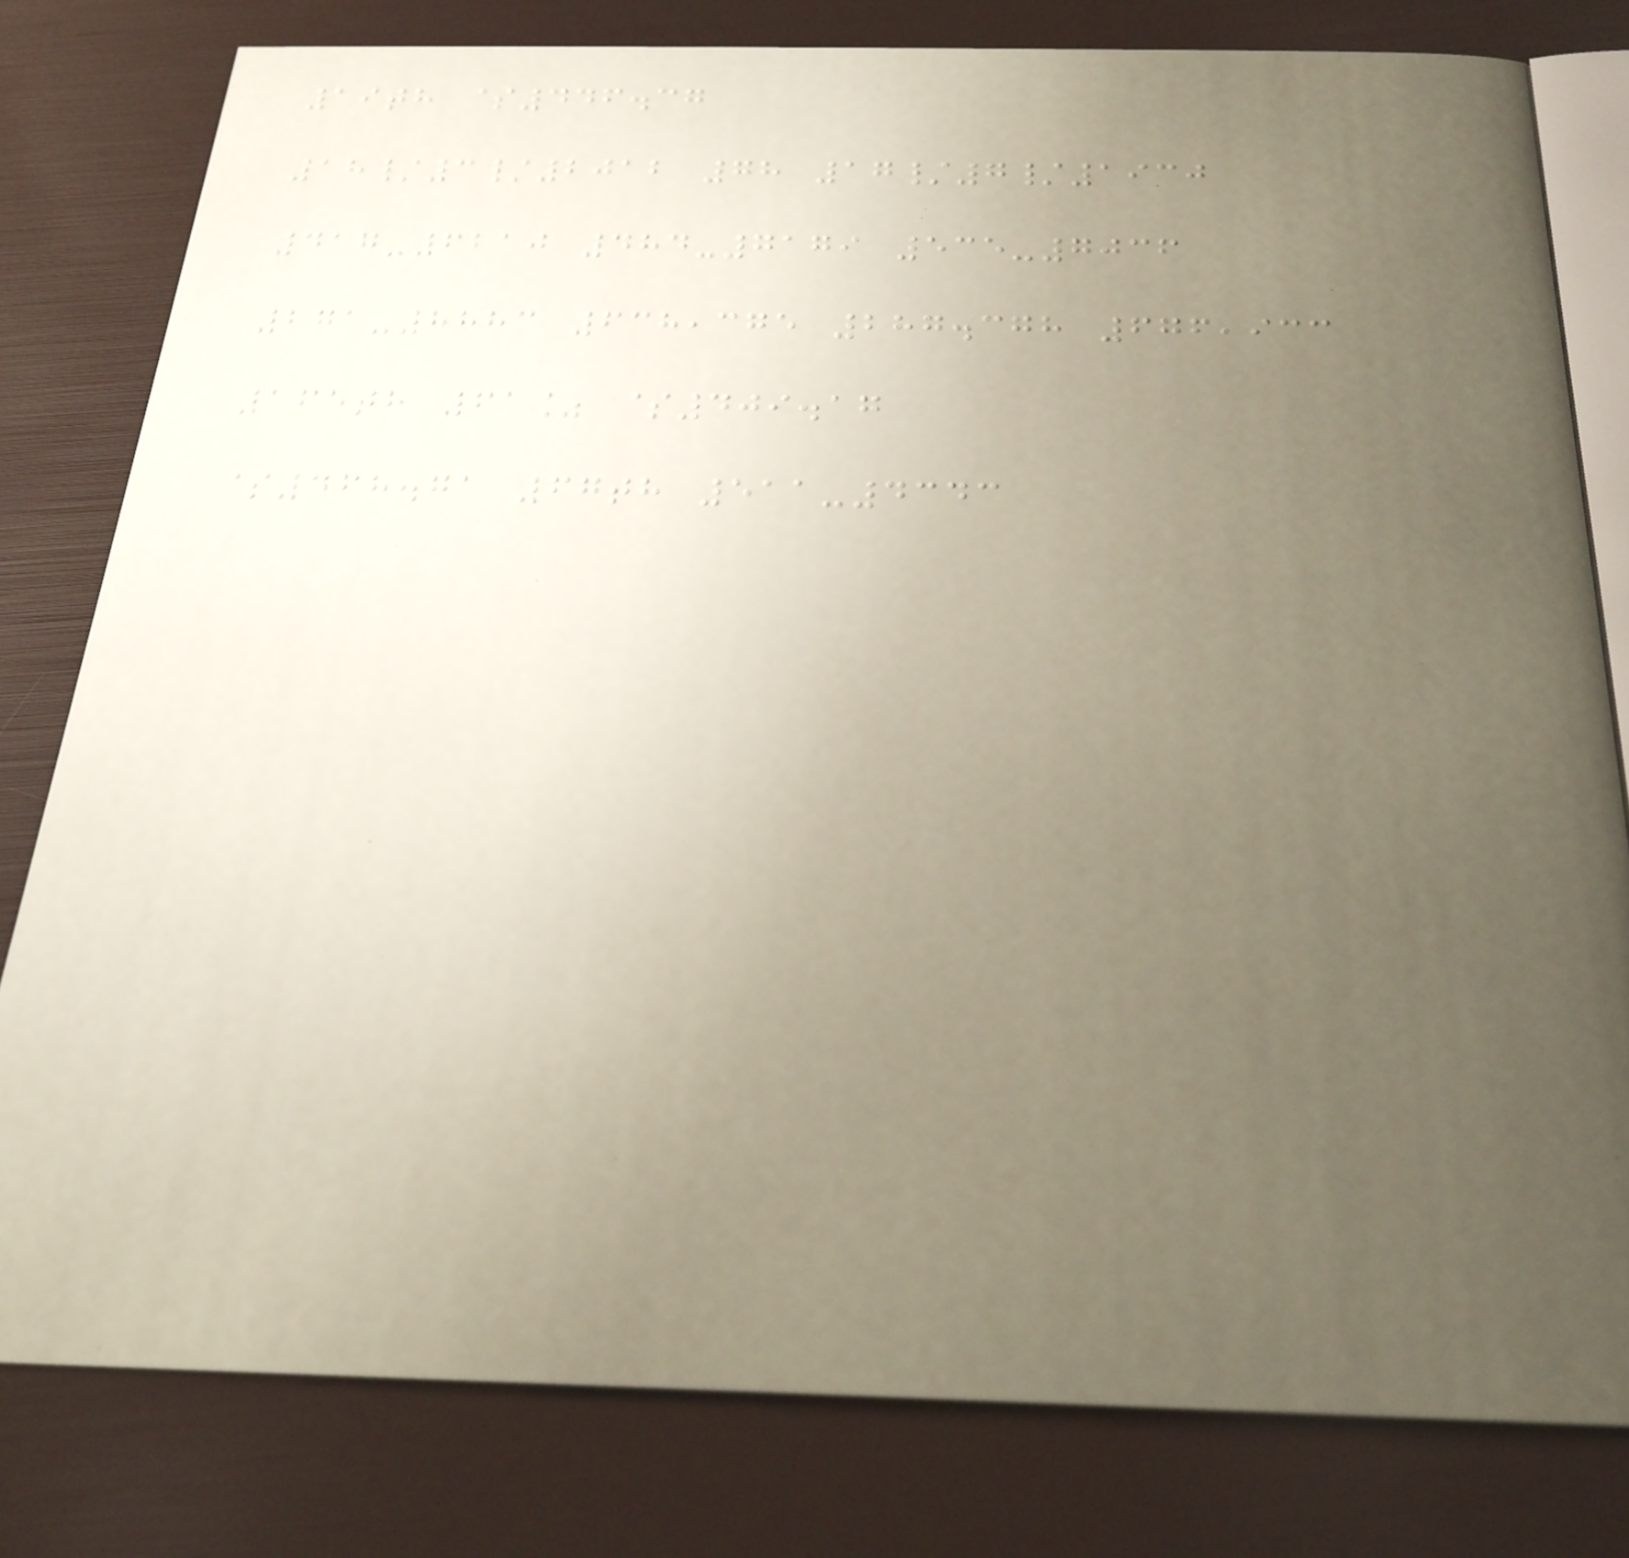19th $446.37
18/3/2012 78 17/7/1930
417-6210 484-7179 535-7036
271-8883 638,375 287.378 676,933
165th 61% $409.17
$468.71 67th 511-4343
